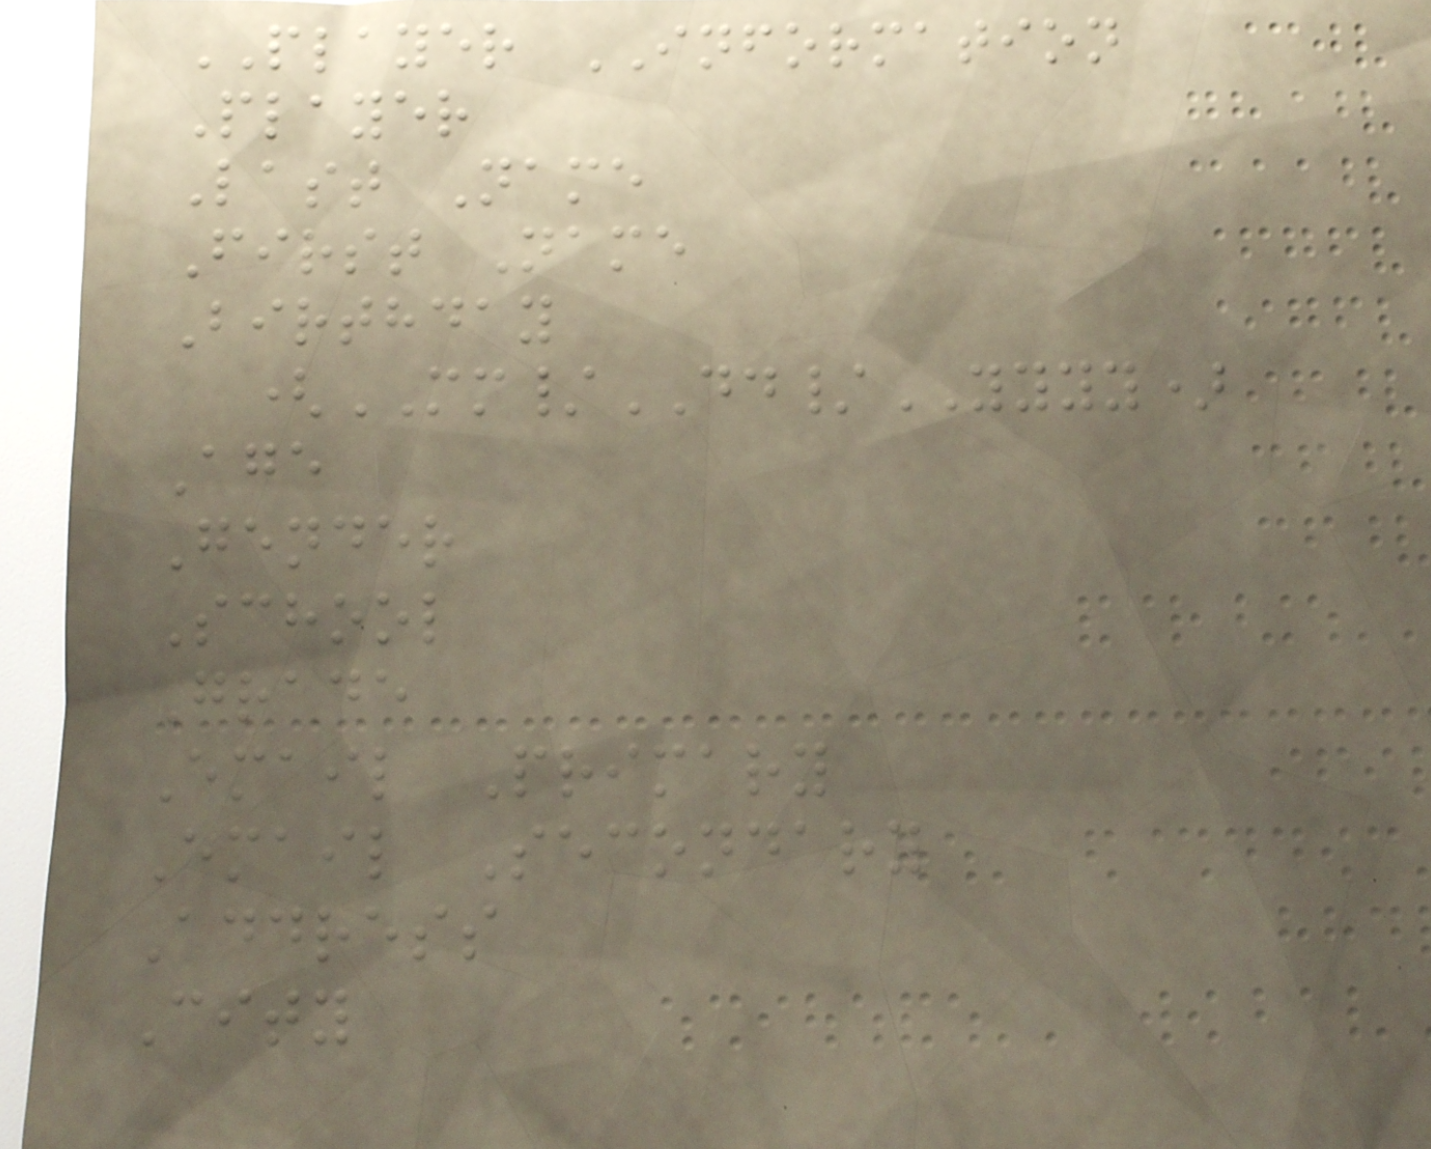PLAYER INFORMATION
Player
Last Name
First Name
Birthday
(MM/DD/YYYY)
Age
Gender
School
Grade
Email Primary
Email Secondary
Address
City
